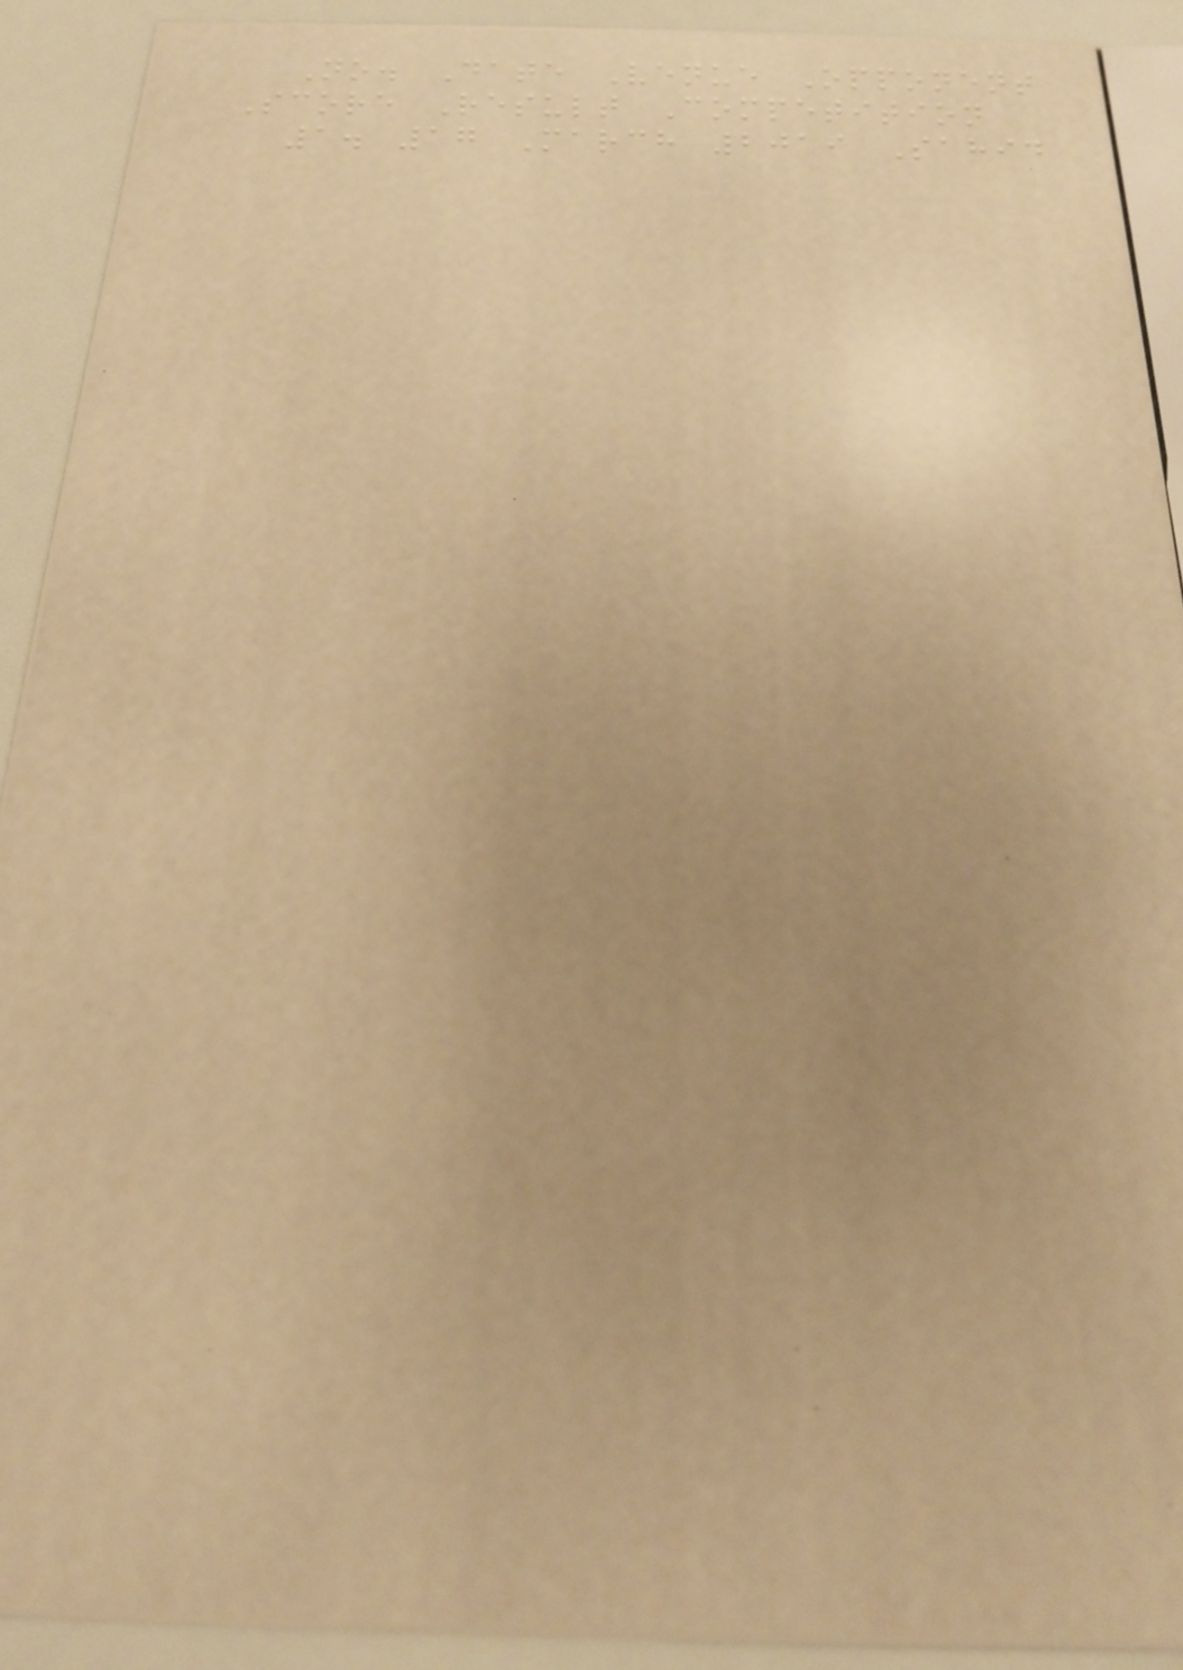No. Date Venue Opponent
Score Result Competition
1. 17 March 2019 Sahid
